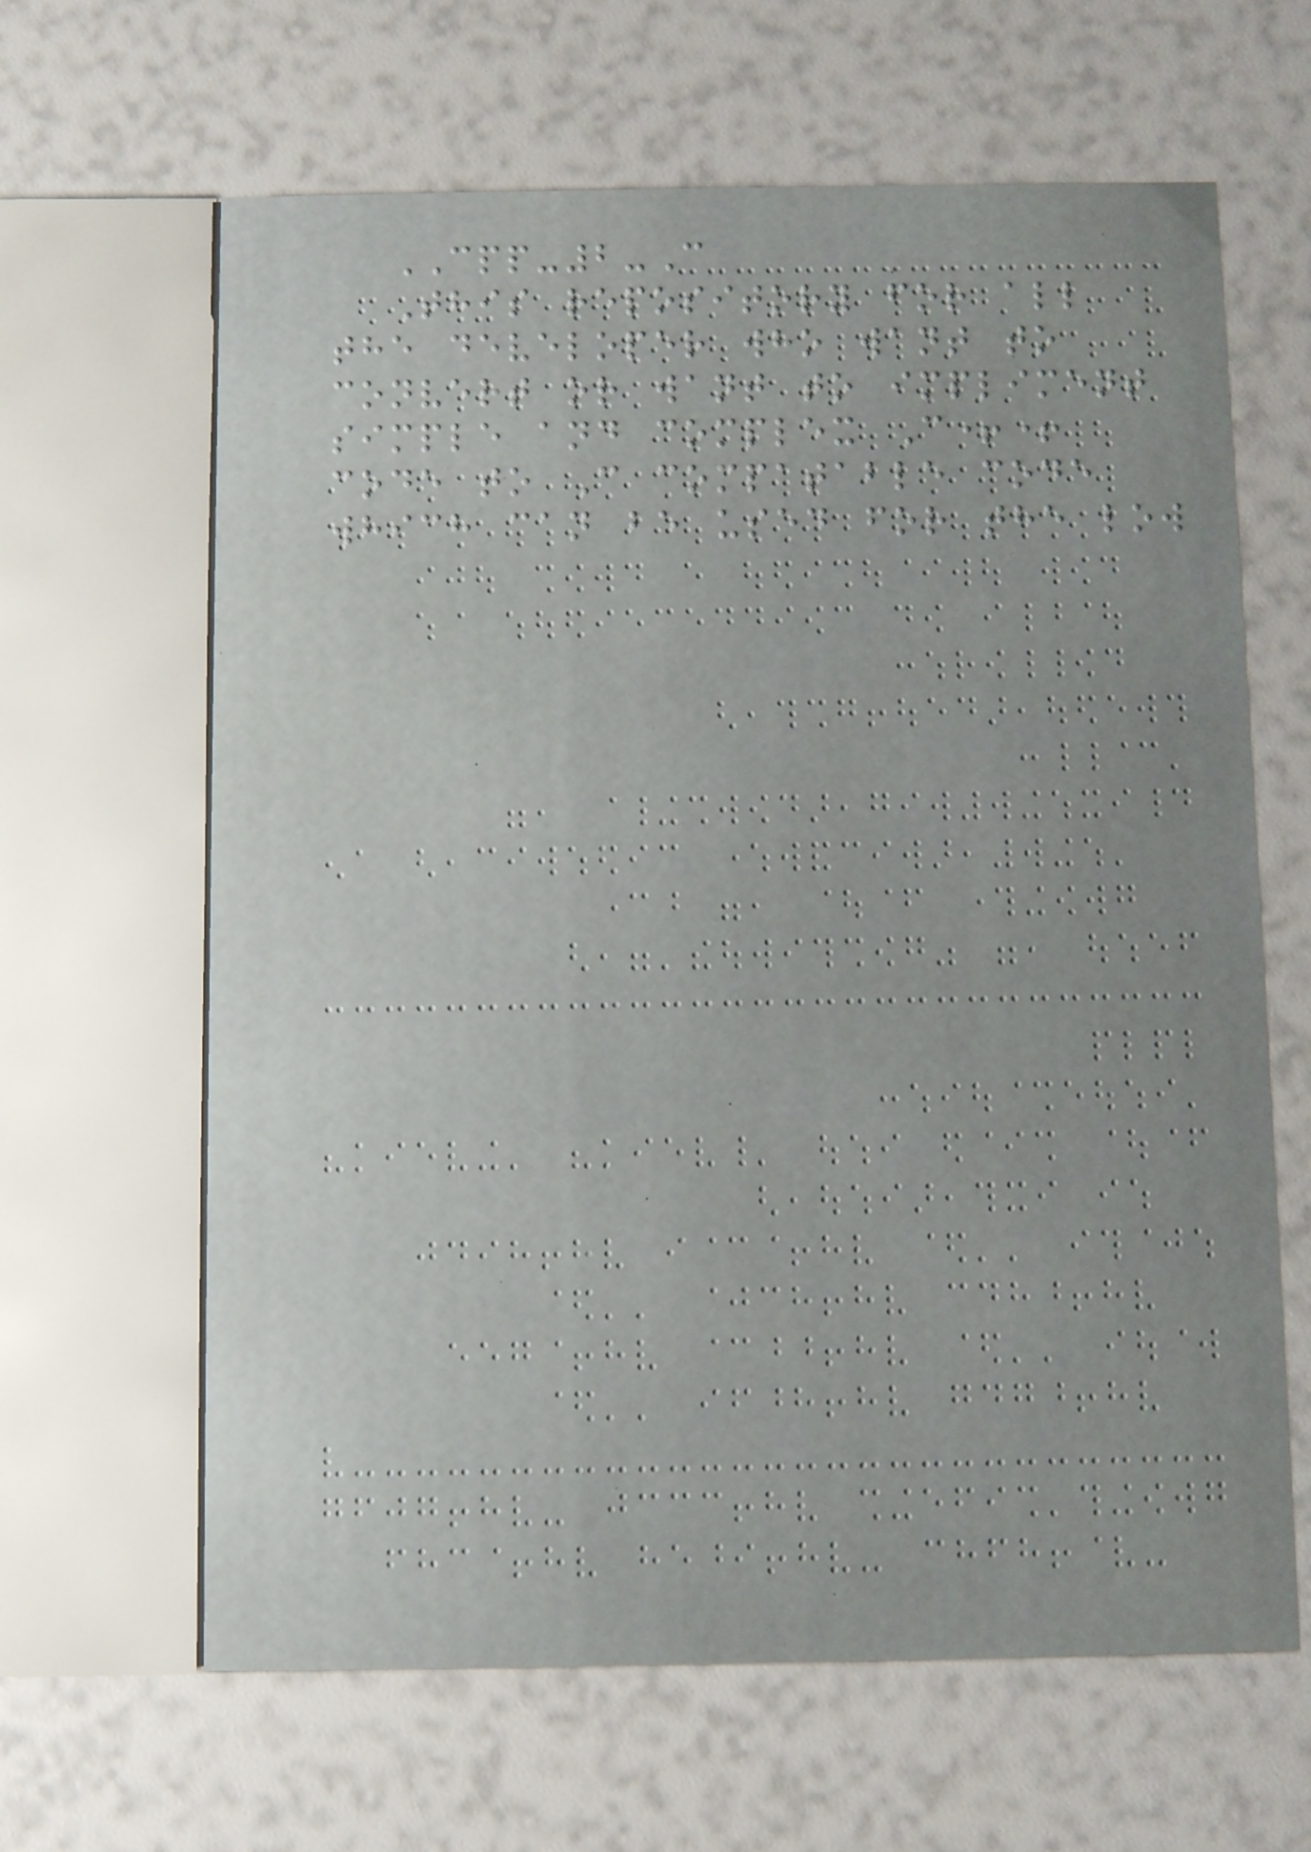CPP-2-C
This repository for all
the developer who want to
convert or want to impliment
simple and complex C++
code to C compatable code
which can be used for the low
